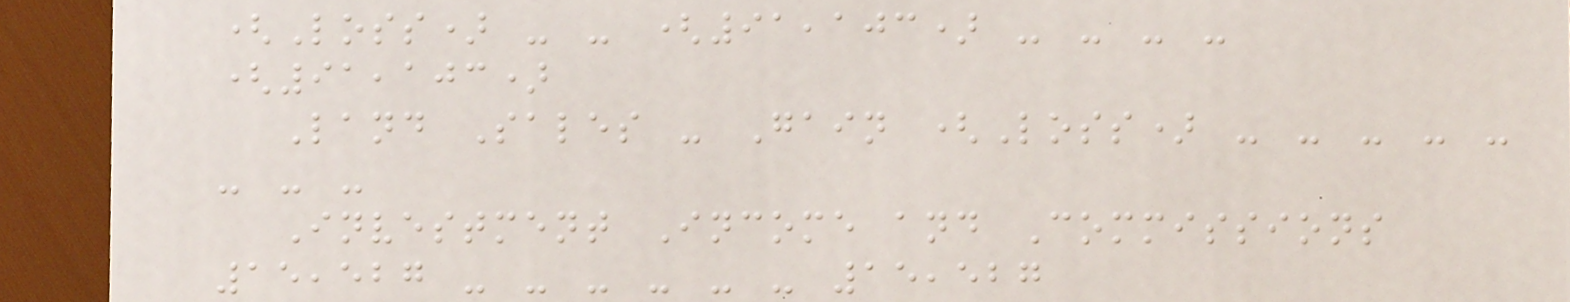(Loss) - - (91,103) - - - -
(91,103)
Land Sales - Gain (Loss) - - - - -
- - -
Investment Income and Commissions
15,527 - - - - - - 15,527
